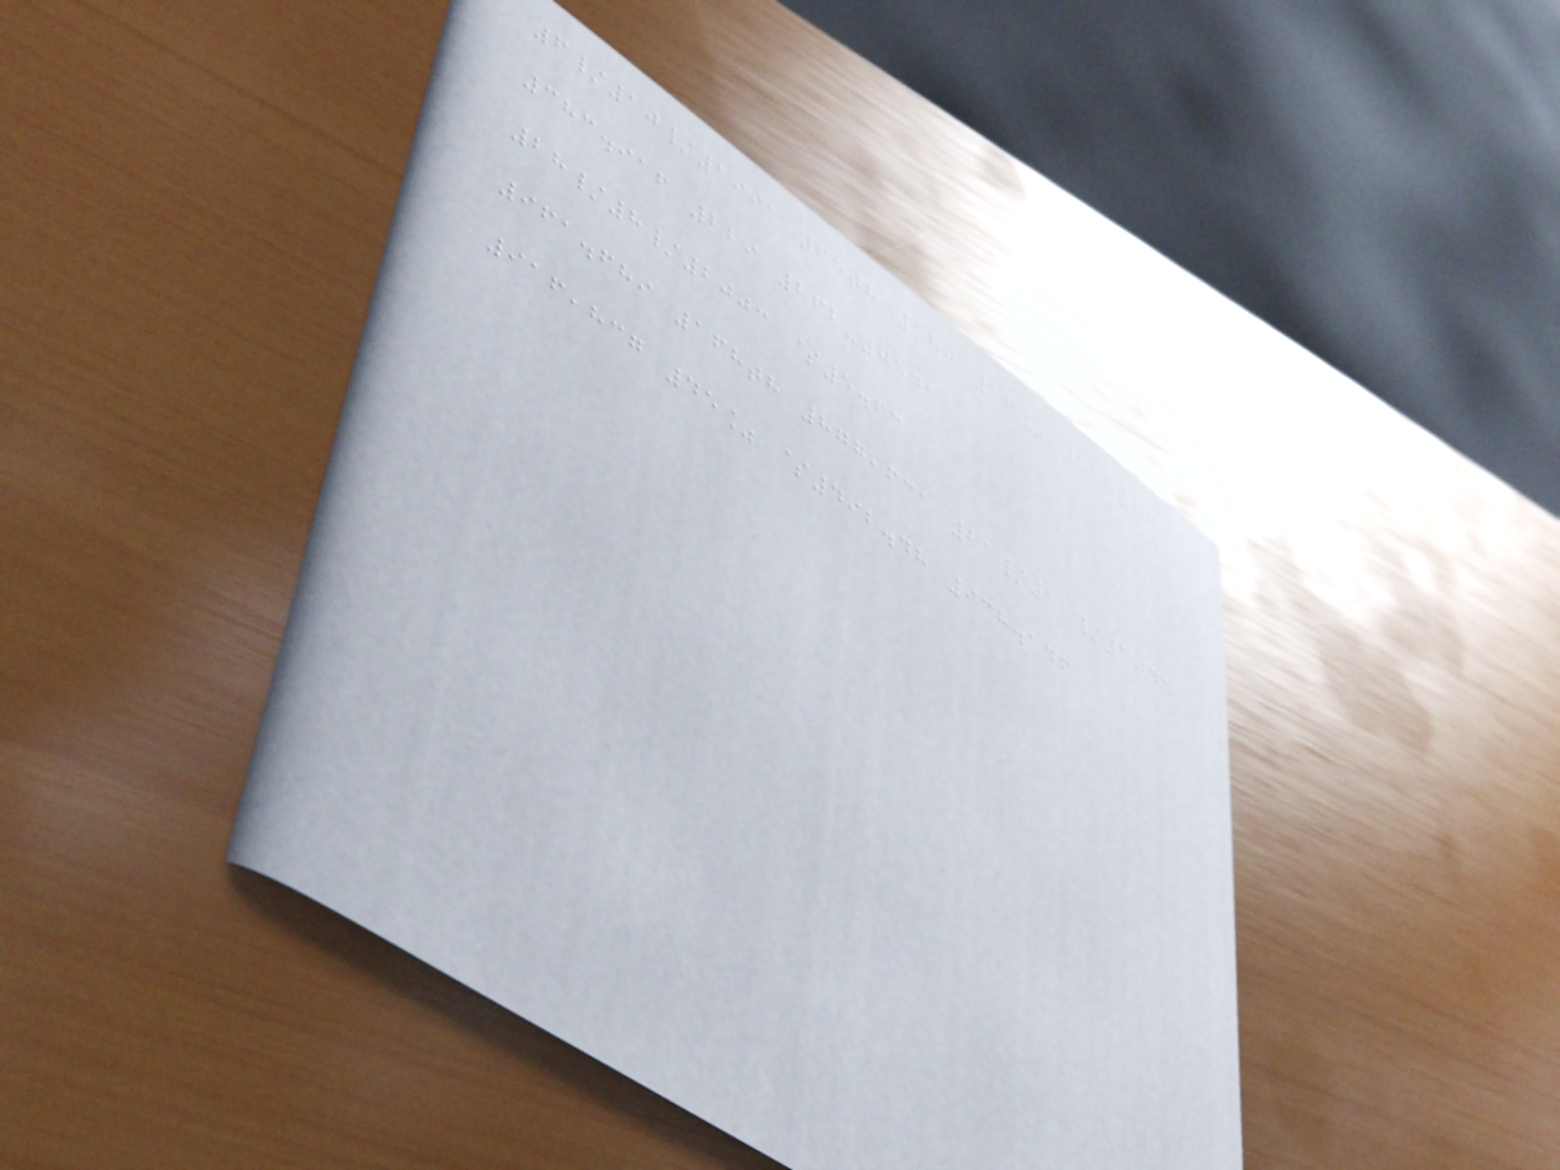6/10/1991 65th 180 16% 12:26
383.916 229 262-7541
28/8/2003 $5.63
961.689 168th 877,631 21/12/1945
916,837 45% $492.48 938.146
